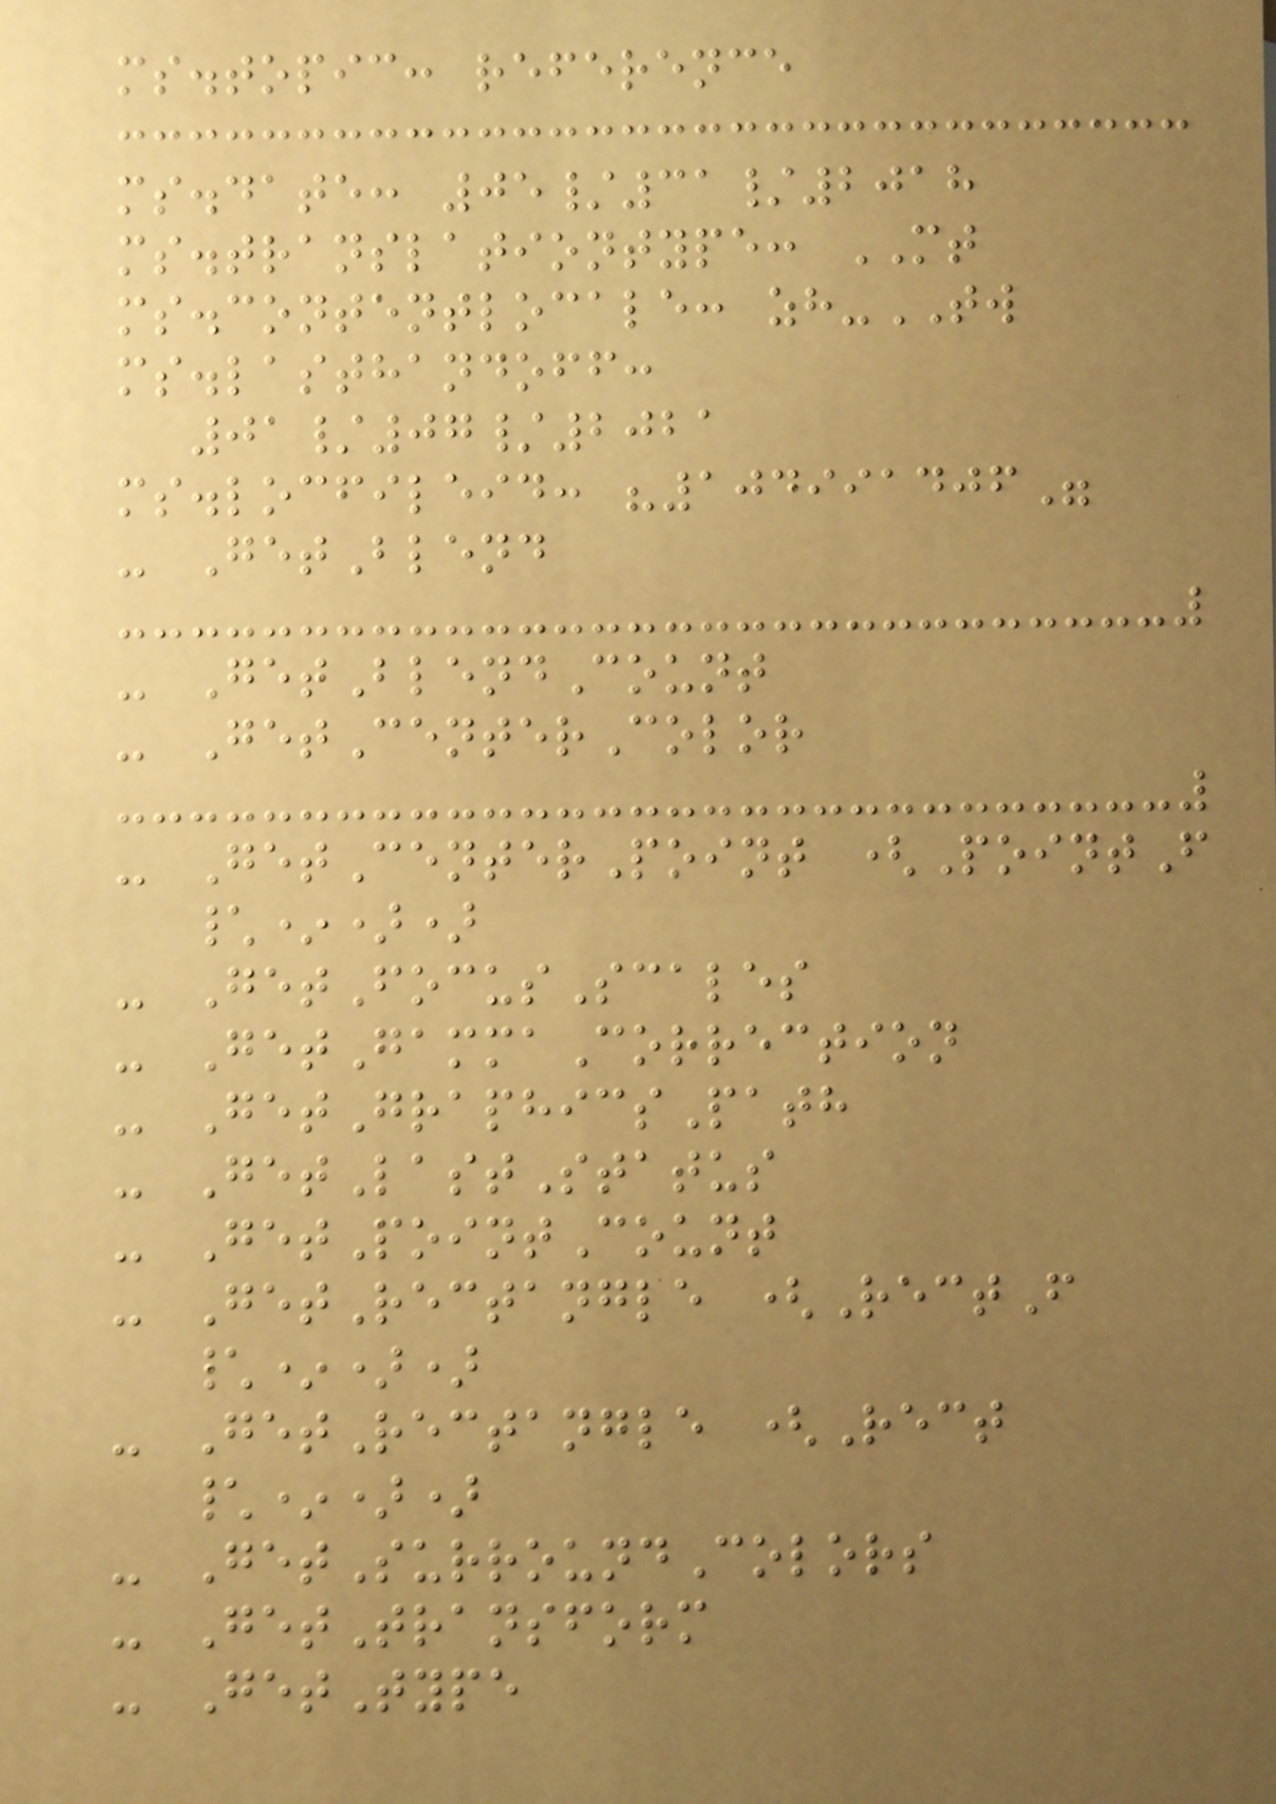ms.topic: reference
ms.date: 05/31/2018
ms.translationtype: MT
ms.contentlocale: zh-TW
ms.lasthandoff:
01/07/2021
ms.locfileid: "104991406"
- GetBlend
- GetBlendCount
- GetCenterColor
- GetCenterPoint (PointF
\*))
- GetFocusScales
- GetGammaCorrection
- GetGraphicsPath
- GetLastStatus
- GetPointCount
- GetRectangle (RectF
\*))
- GetRectangle (Rect
\*))
- GetSurroundColors
- GetTransform
- GetType
